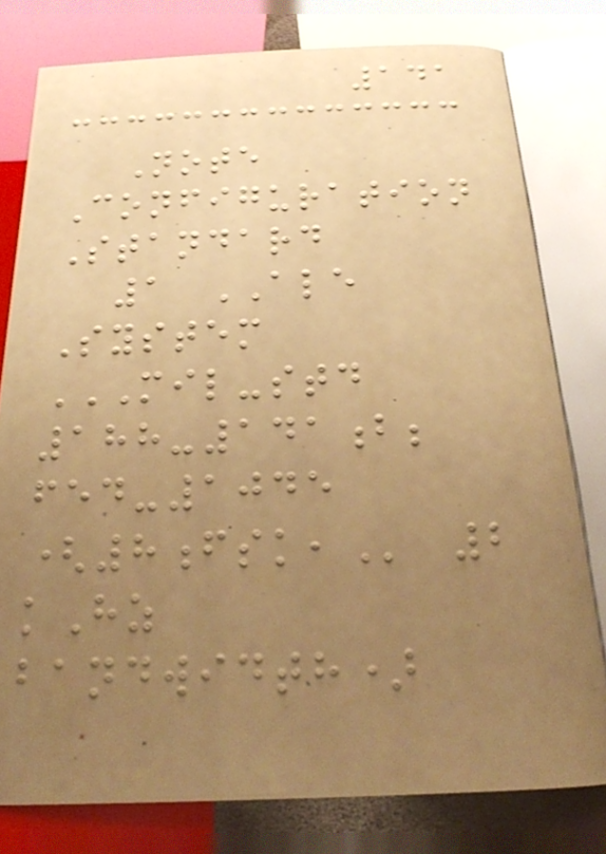141
Note
Configuration
Standard
1 ALE
System
MIL-STD
188-141B;
FED-1045
(8FSK, 2
kHz
bandwidth)
